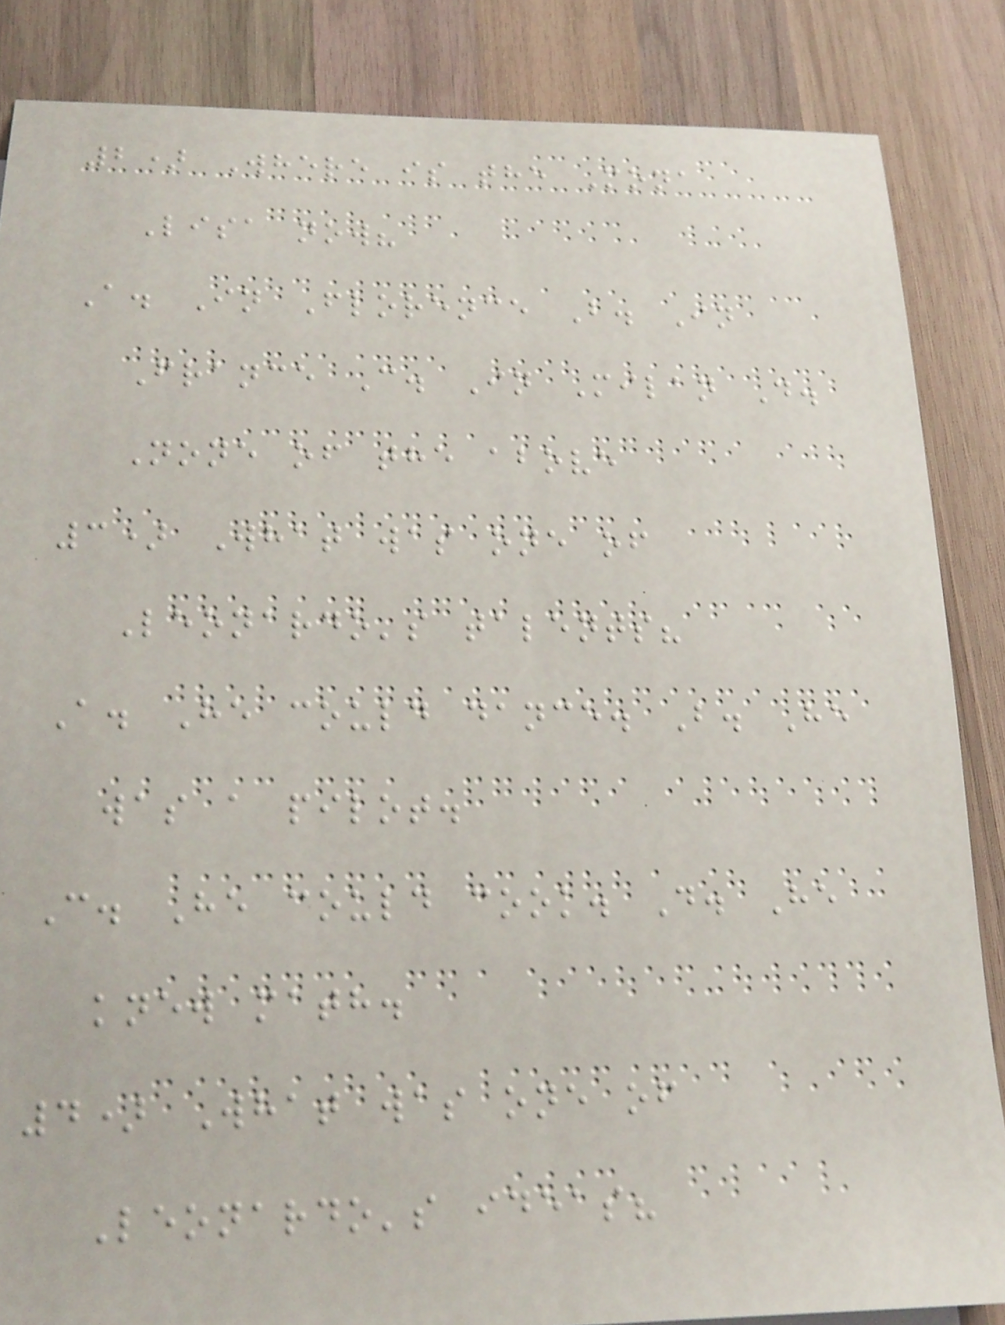2) Where is the Mona
Lisa now?
A. In Florence B. In
France C. In Milan D.
None of the above
3) What was one of
Leonardo's talents?
A. He could dance. B. He
was a pilot.
C. He could cook. D. He
knew math.
4) What was one of
Leonardo's ideas?
